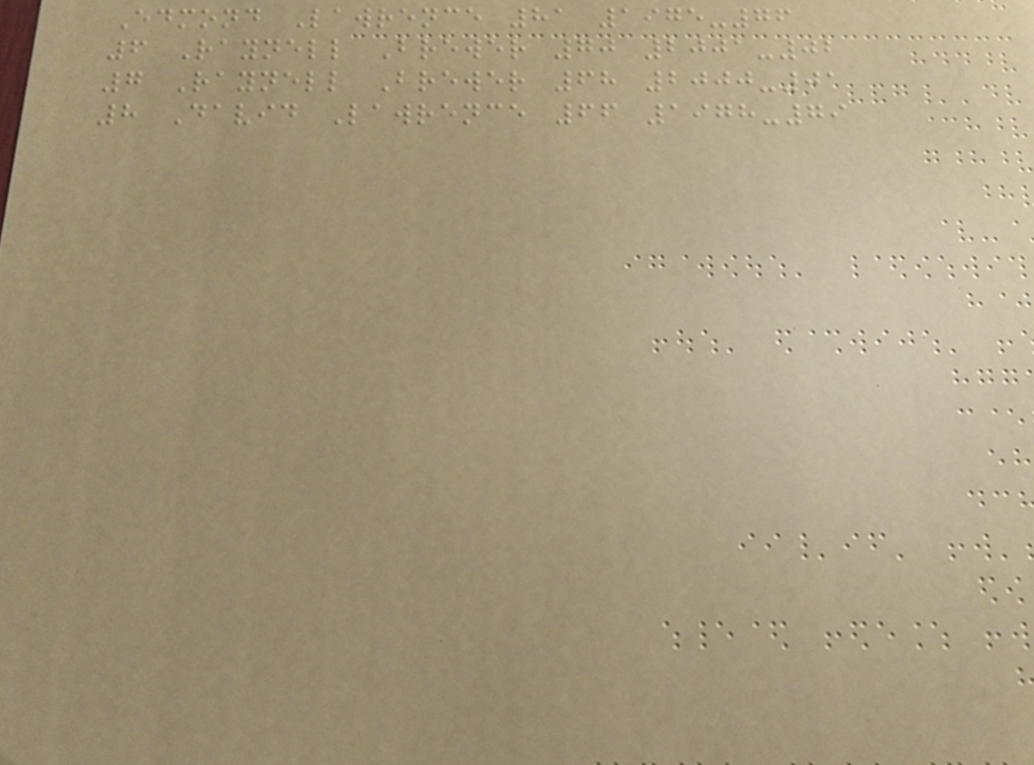Edmond Lawrence 81 1975-76
6 Raynell Brewer 70 2001-02
7 Raynell Brewer 68 2000-01
8 David Lawrence 66 1978-79
